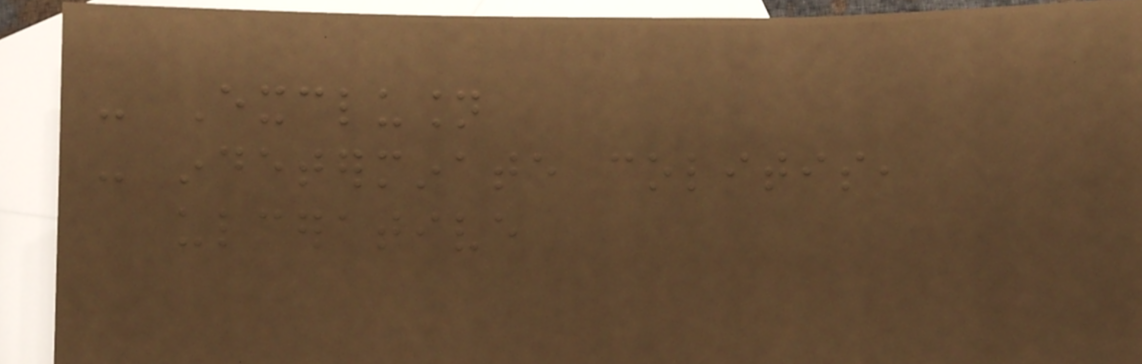- Exclusion
- indeterminate colitis,
ulcerative
